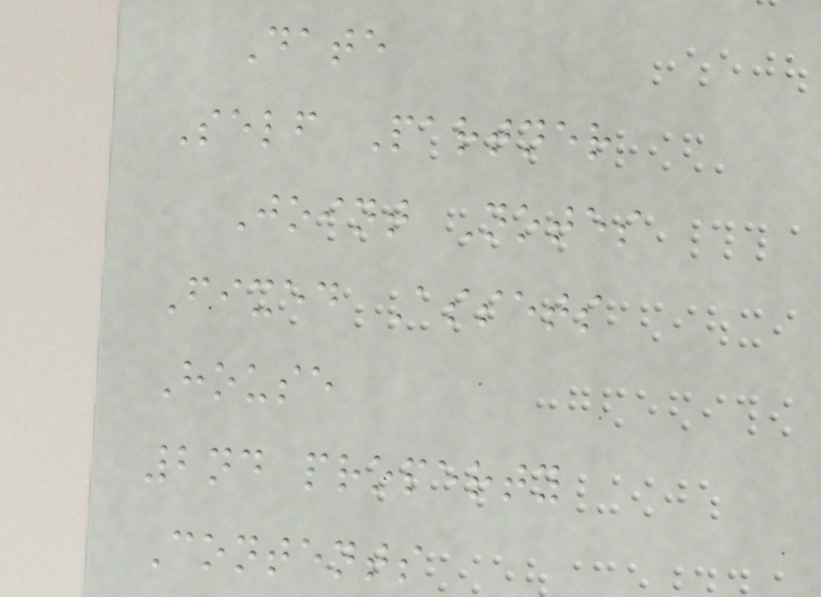Date
Self Partner
Joint Notes
Fixed Assets
House
2nd property
Contents
